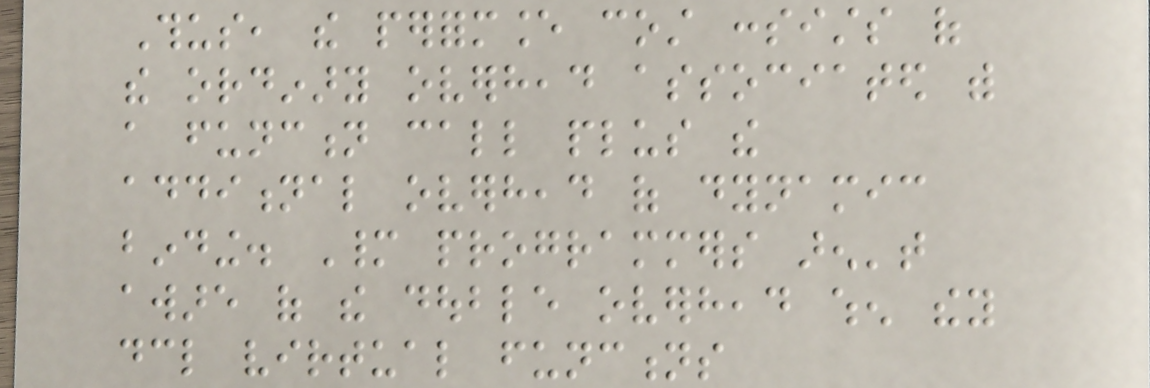Thus, the performance cost consists of
the ordinary overhead associated with
a function call plus the
additional overhead of dynamic
binding. Many programmers aren't
aware of the double overhead when they
declare virtual functions
